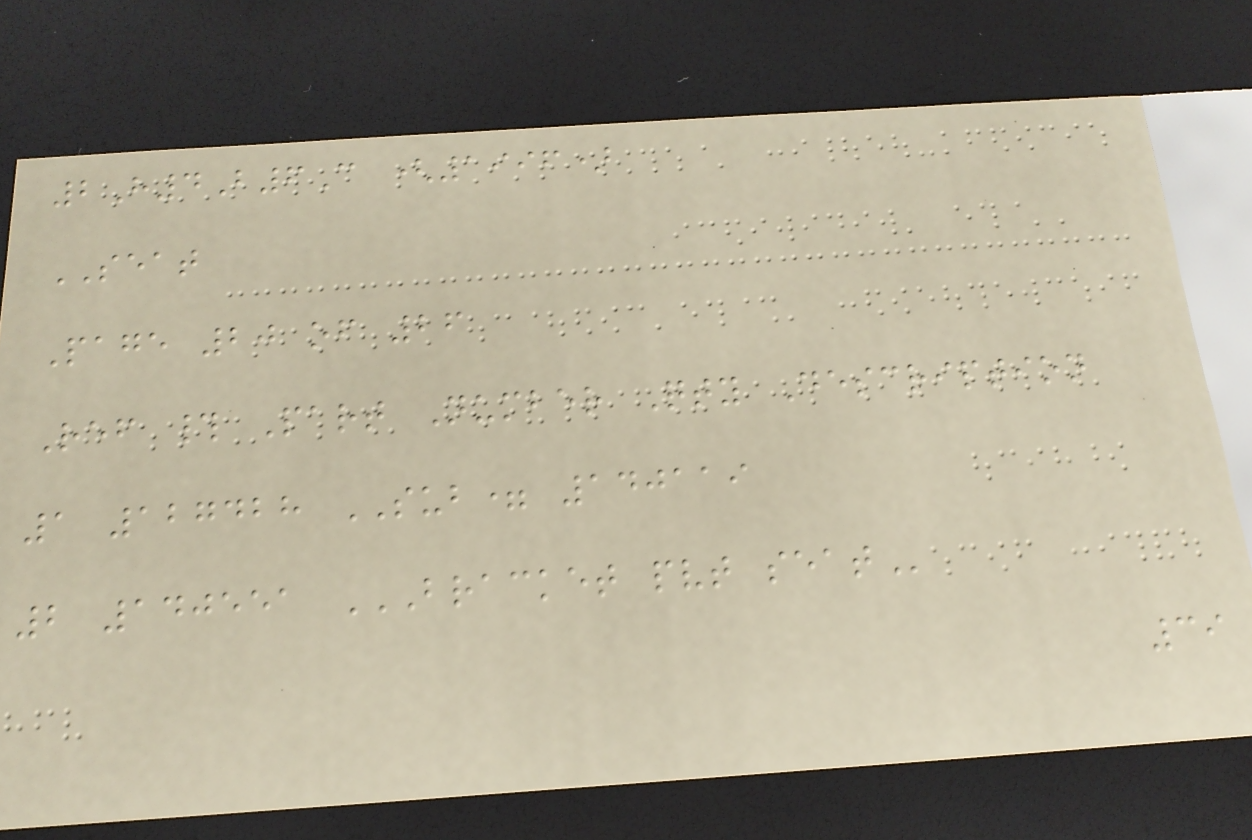2H4B6C (1996)
SEAT
Page 20 of 26
Ref # Part Number Qty Description
1 127428 SUB= 140119
2 140551 BRACKET PVT SEAT
39
